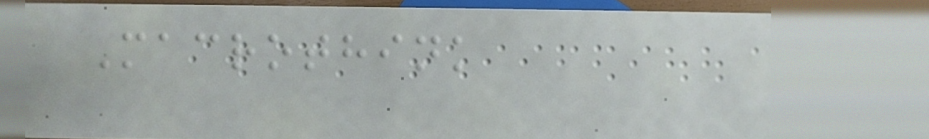Macrothink
